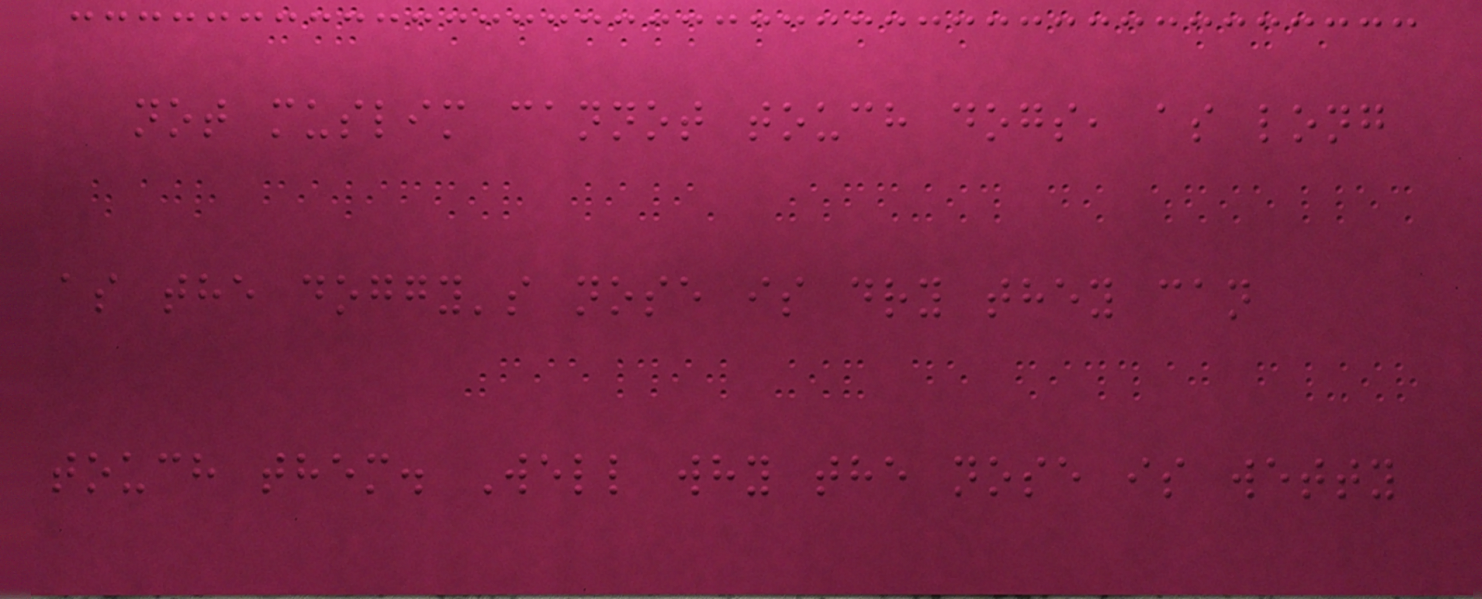not muslim cannot touch dogs, as long
as the doggy's nose is dry they can
touch them. Well why the nose is wetty
